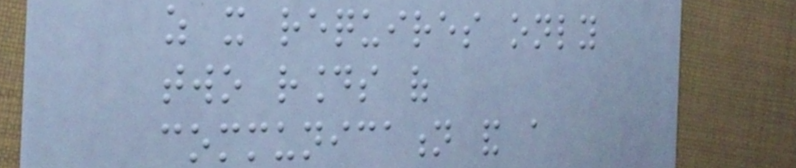as it requires only
two rounds of
communication and a
